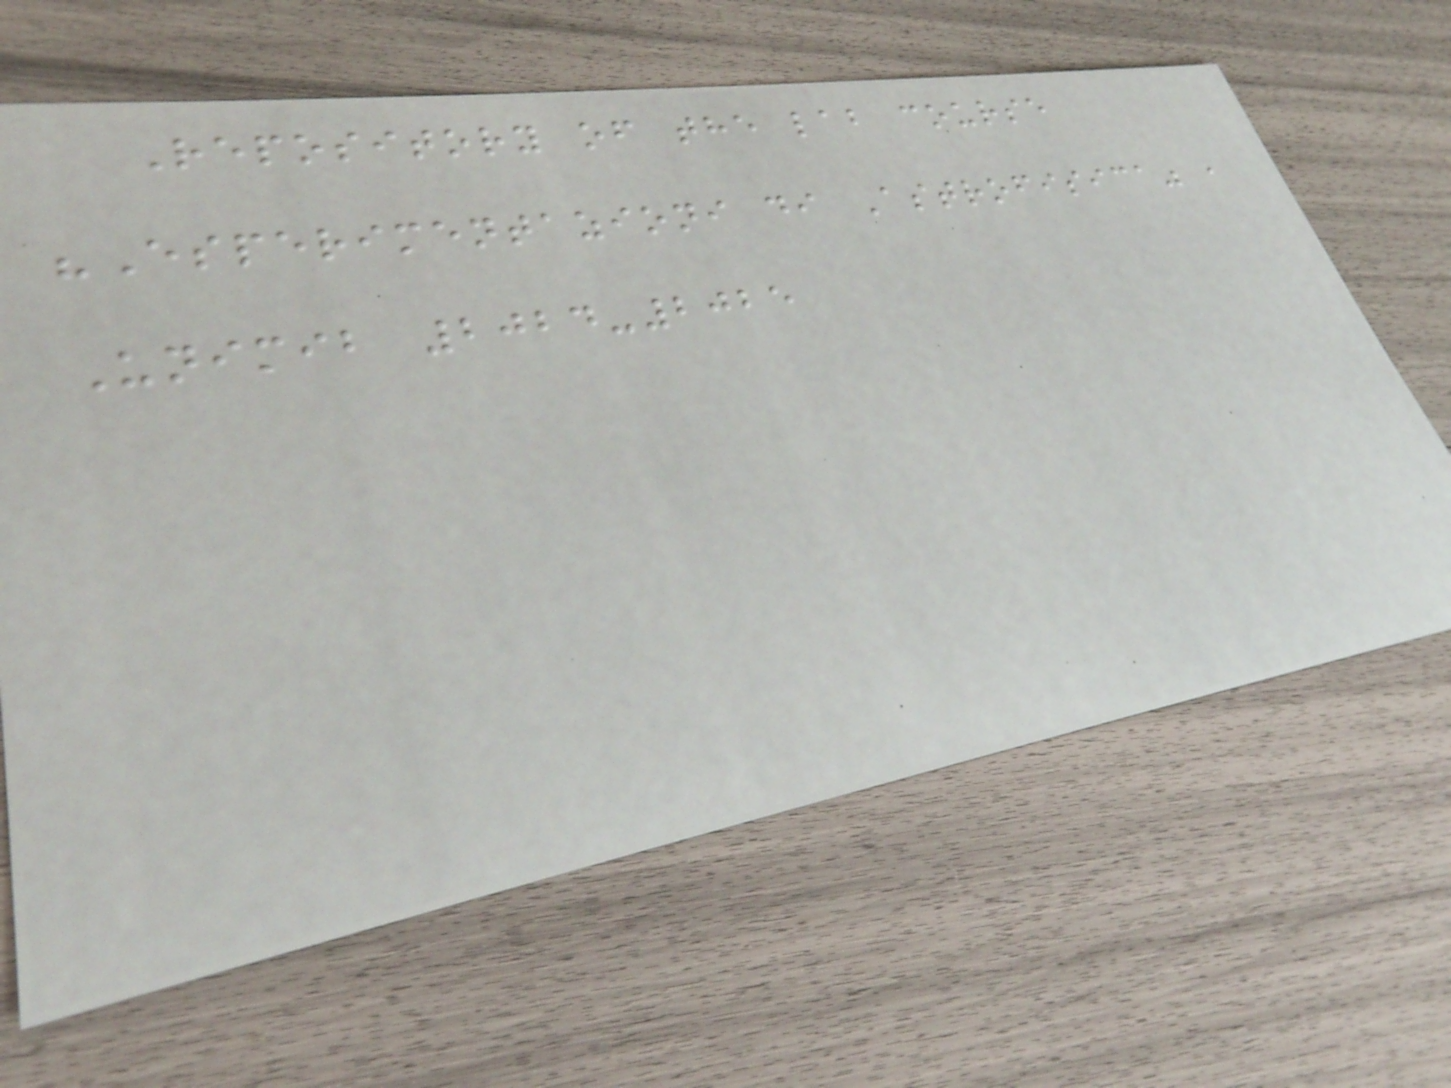Repository of the lab course
"Esperimentazioni di Astrofisica" ,
Unimib 2024-2025
